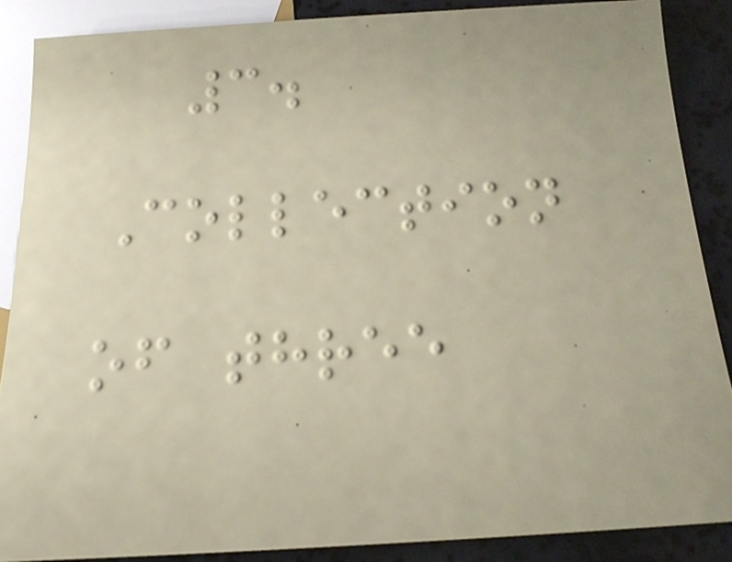3.
Collection
of three
